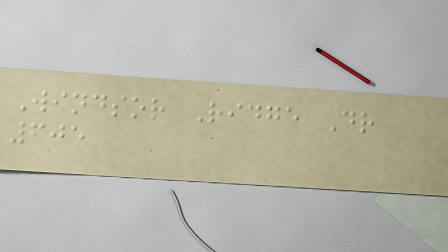Windsor Ridge Dr
605
